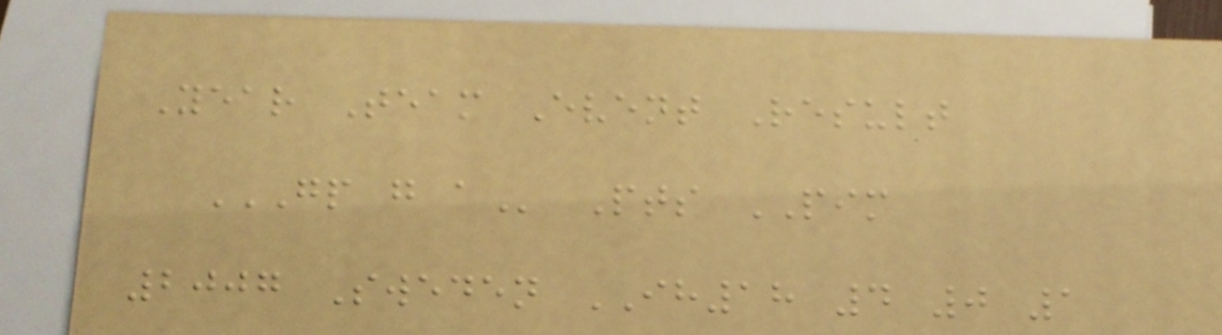Year Team Event Result
GP G A Pts PIM
2007 Sweden IH18 4 0 1
